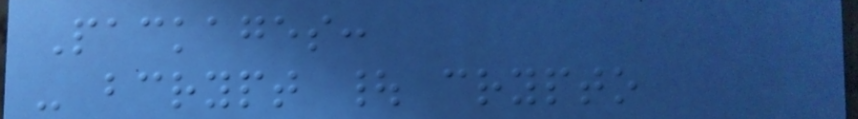Packages:
- bcrypt | crypto
